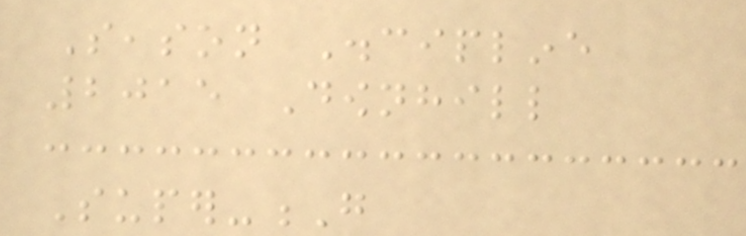Season Discipline
2015 Downhill
Super-G
